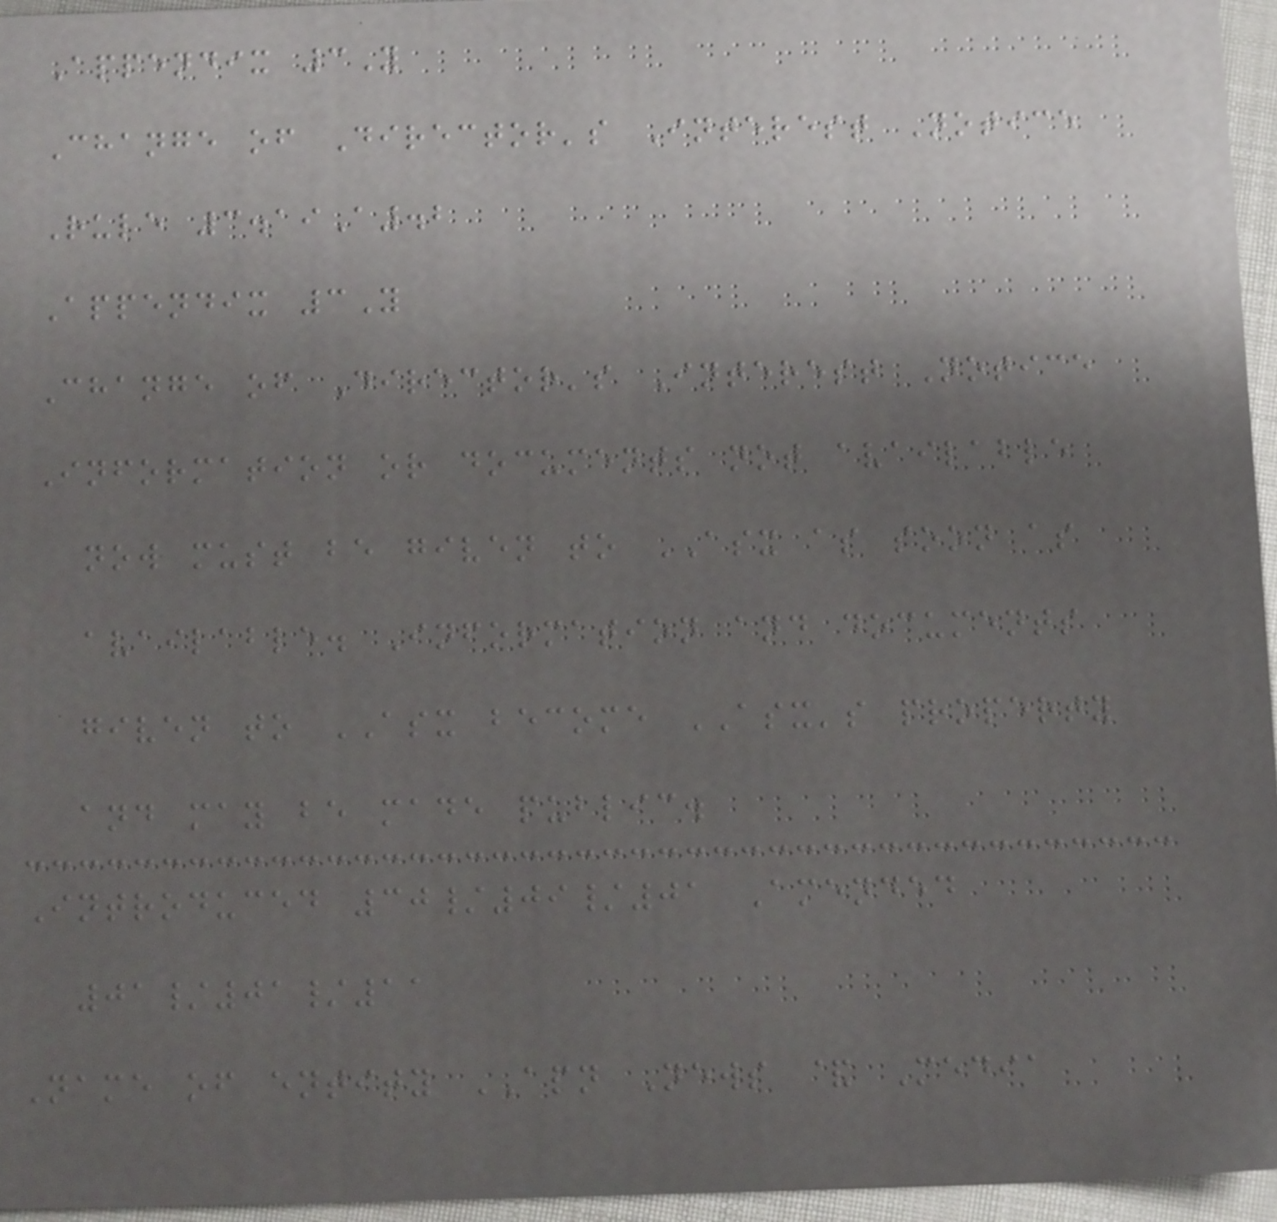Appendix 3Y
Change of Director's Interest Notice
Rule 3.19A.2
Appendix 3Y
Change of Director's Interest Notice
Information or documents not available
now must be given to ASX as soon as
available. Information and documents
given to ASX become ASX's property
and may be made public.
Introduced 30/09/01 Amended
01/01/11
Name of entity APN News & Media
